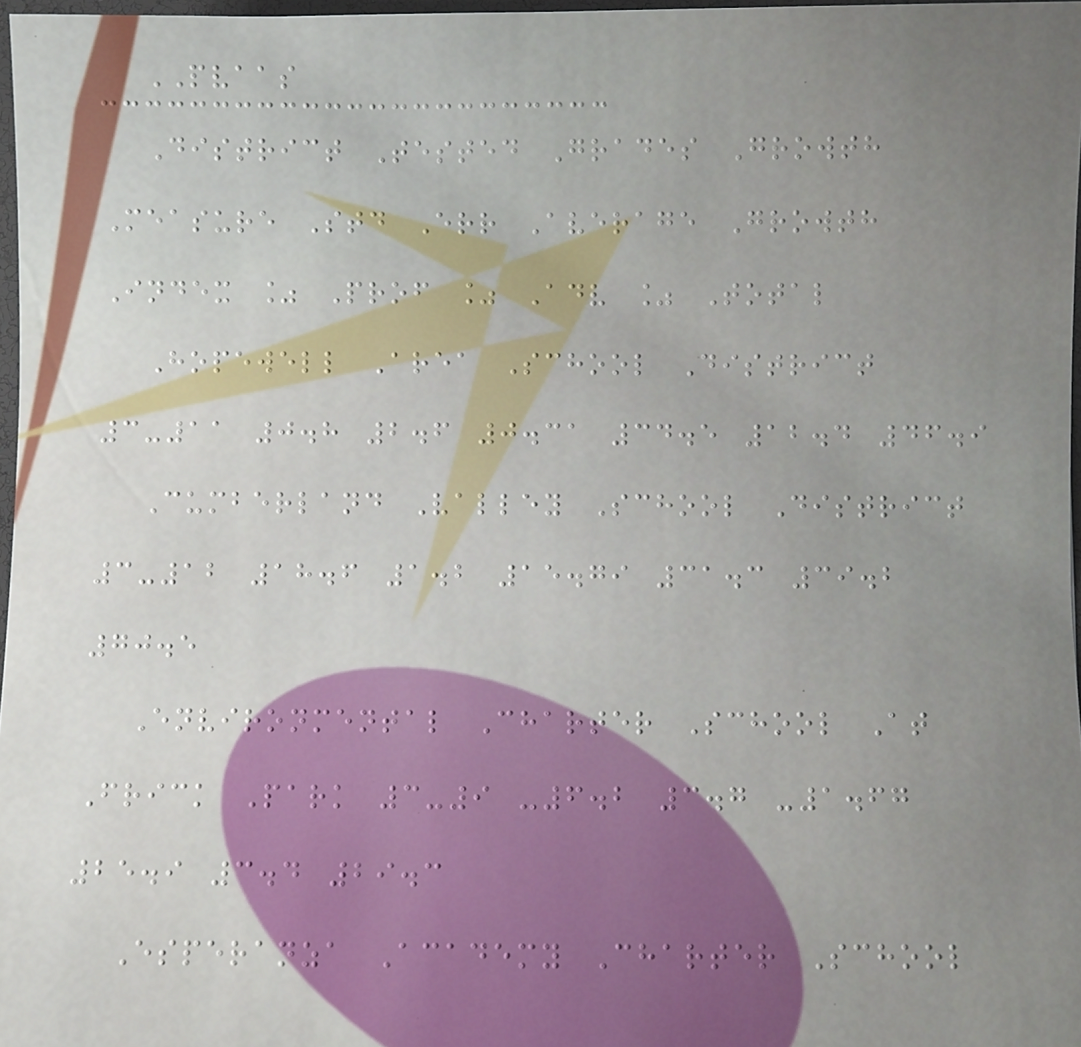PVAAS
District Tested Grades Growth
Measure Std Err Average Growth
Index % Prof % Adv % Total
Hopewell Area School District
3-11 0.8 2.6 0.31 34.5 12.4 46.9
Cumberland Valley School District
3-12 18.6 1.2 15.79 31.3 39.2
70.5
Environmental Charter School At
Frick Park 3-9 -6.2 3.7 -1.67
25.9 3.4 29.3
Esperanza Academy Charter School
